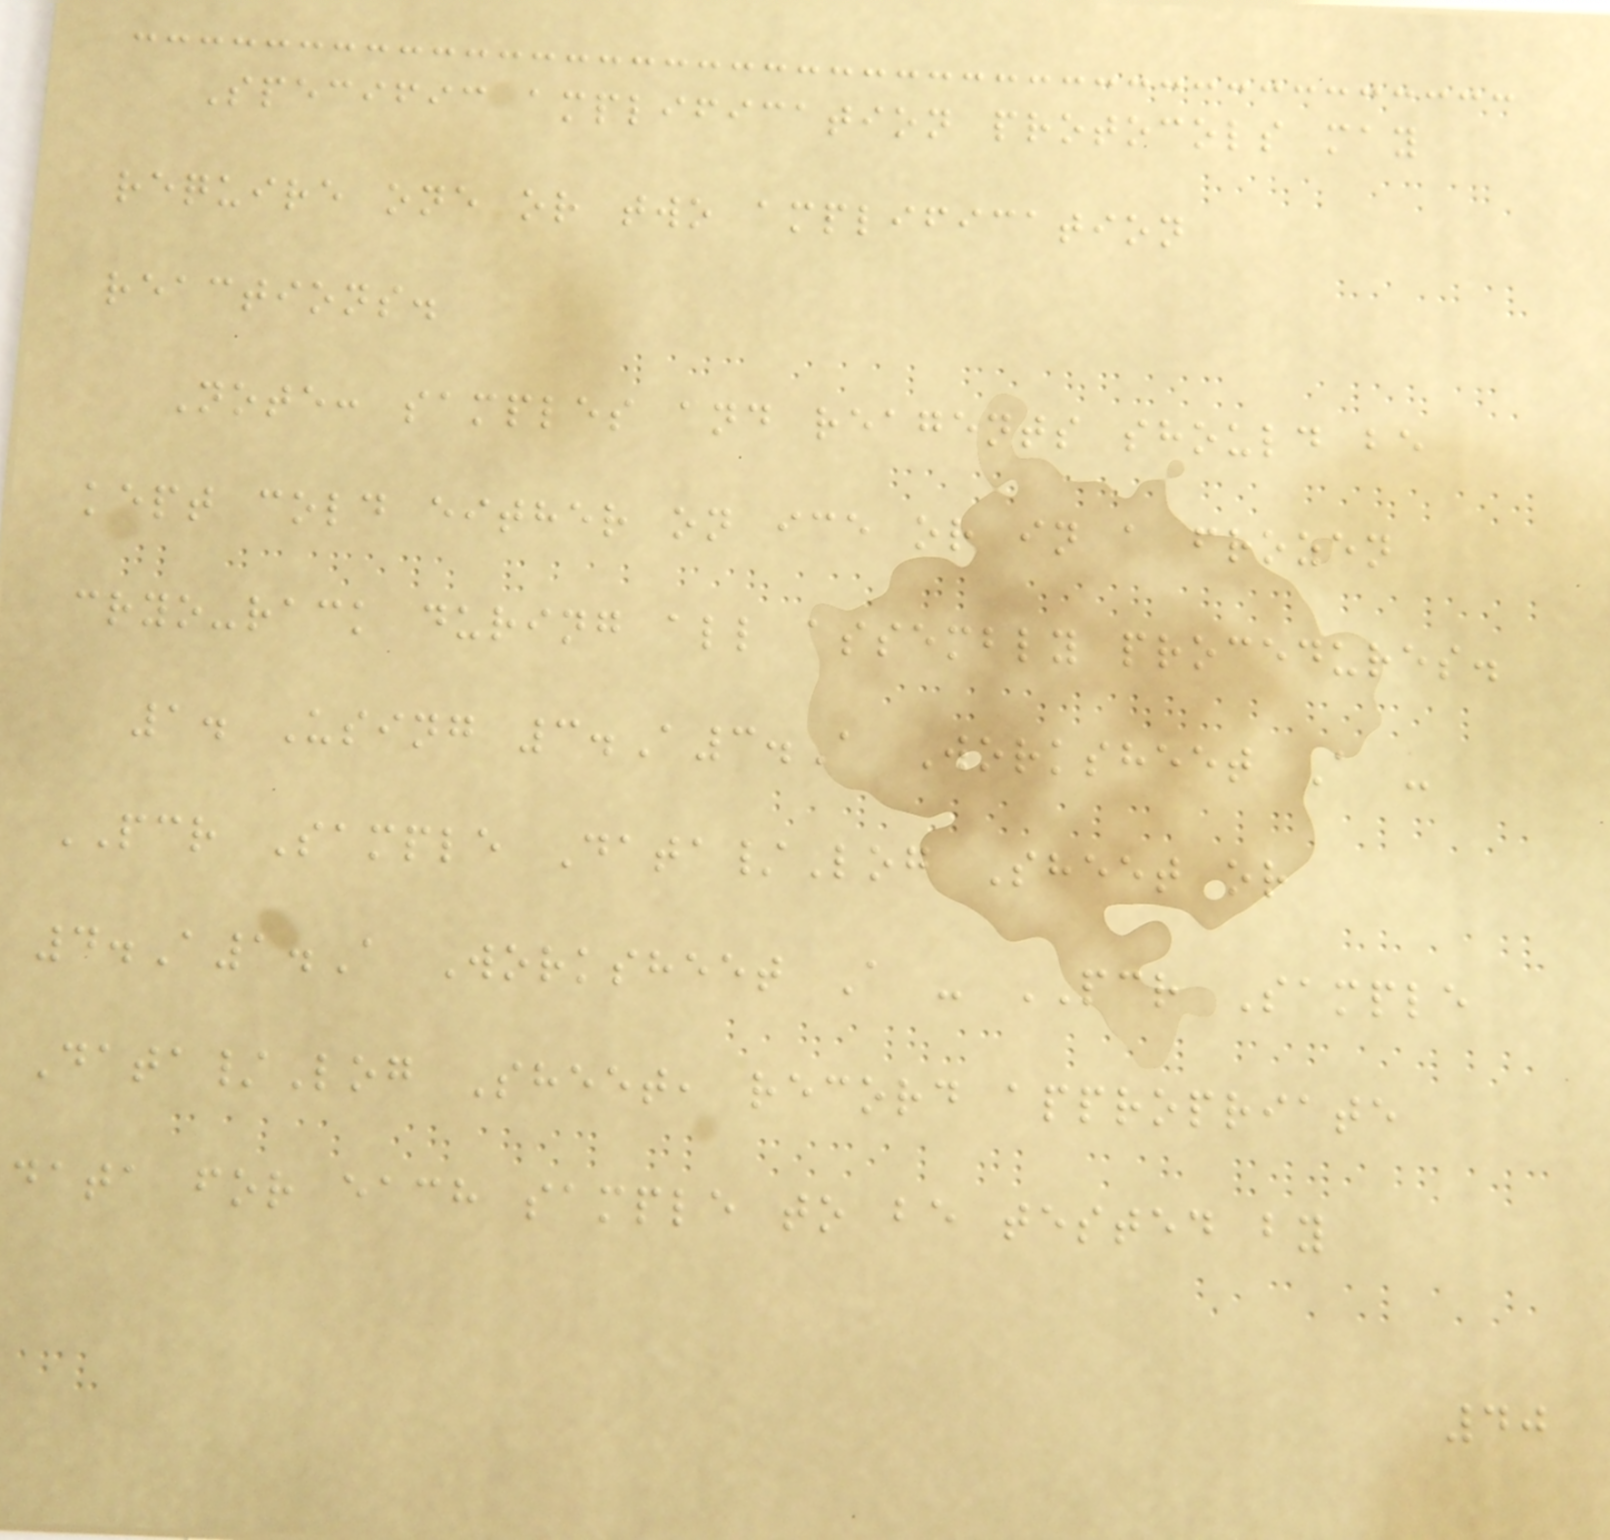Specific amplification protocols may
require one or two amplification
reactions.
Note: samples and reagents should be
kept cold either on ice or in a frozen
cryo-rack during all assembly procedures.
1. Using 3.A3.A Worksheet A -
PCR Sample Data/Log Sheet or
4.A1.A Worksheet A - PCR Sample
Data/Log Sheet, record appropriate
data for each sample to be tested by
40
